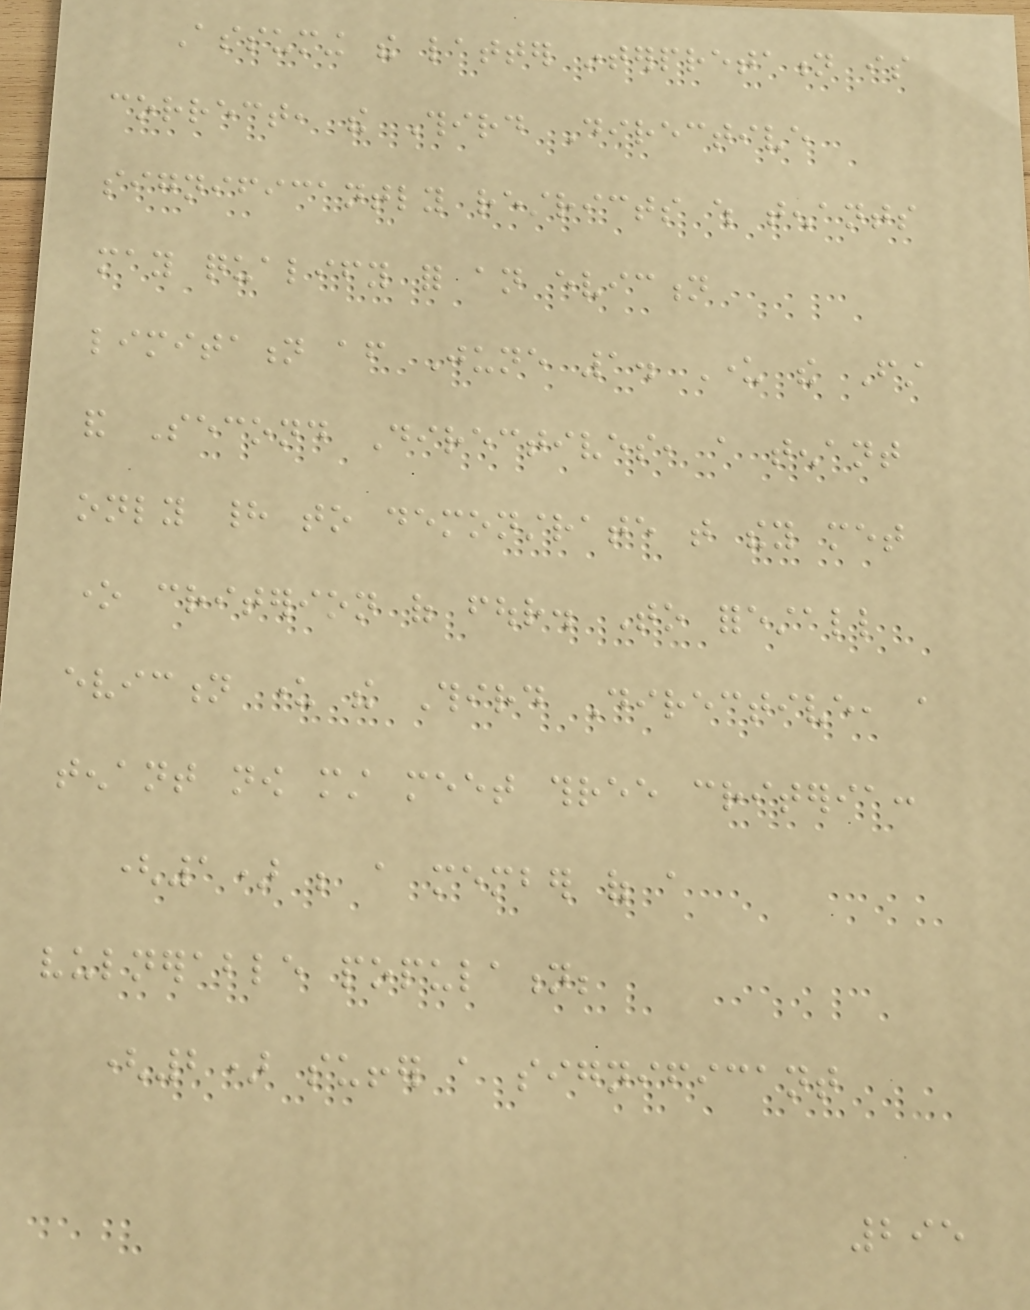Assuming the latter interpretation is
correct, the Third Directive
significantly restricts which tenants
may qualify for an eviction
limitation after June 1. Under the First
and Second Directives, a tenant
only had to demonstrate that they met
one criterion of four. To forestall
eviction under the Third Directive, a
tenant now must meet three criteria:
(1) be a member of a
vulnerable population;
(2) suffer a significant
295
